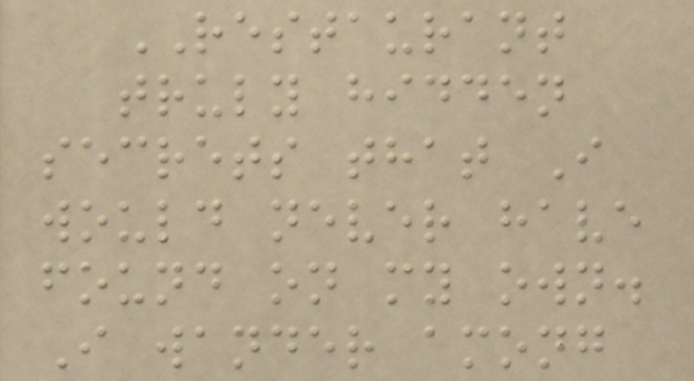RESTAURANT
truly hidden
secrets that I
would never have
found on my own.
I wander among
